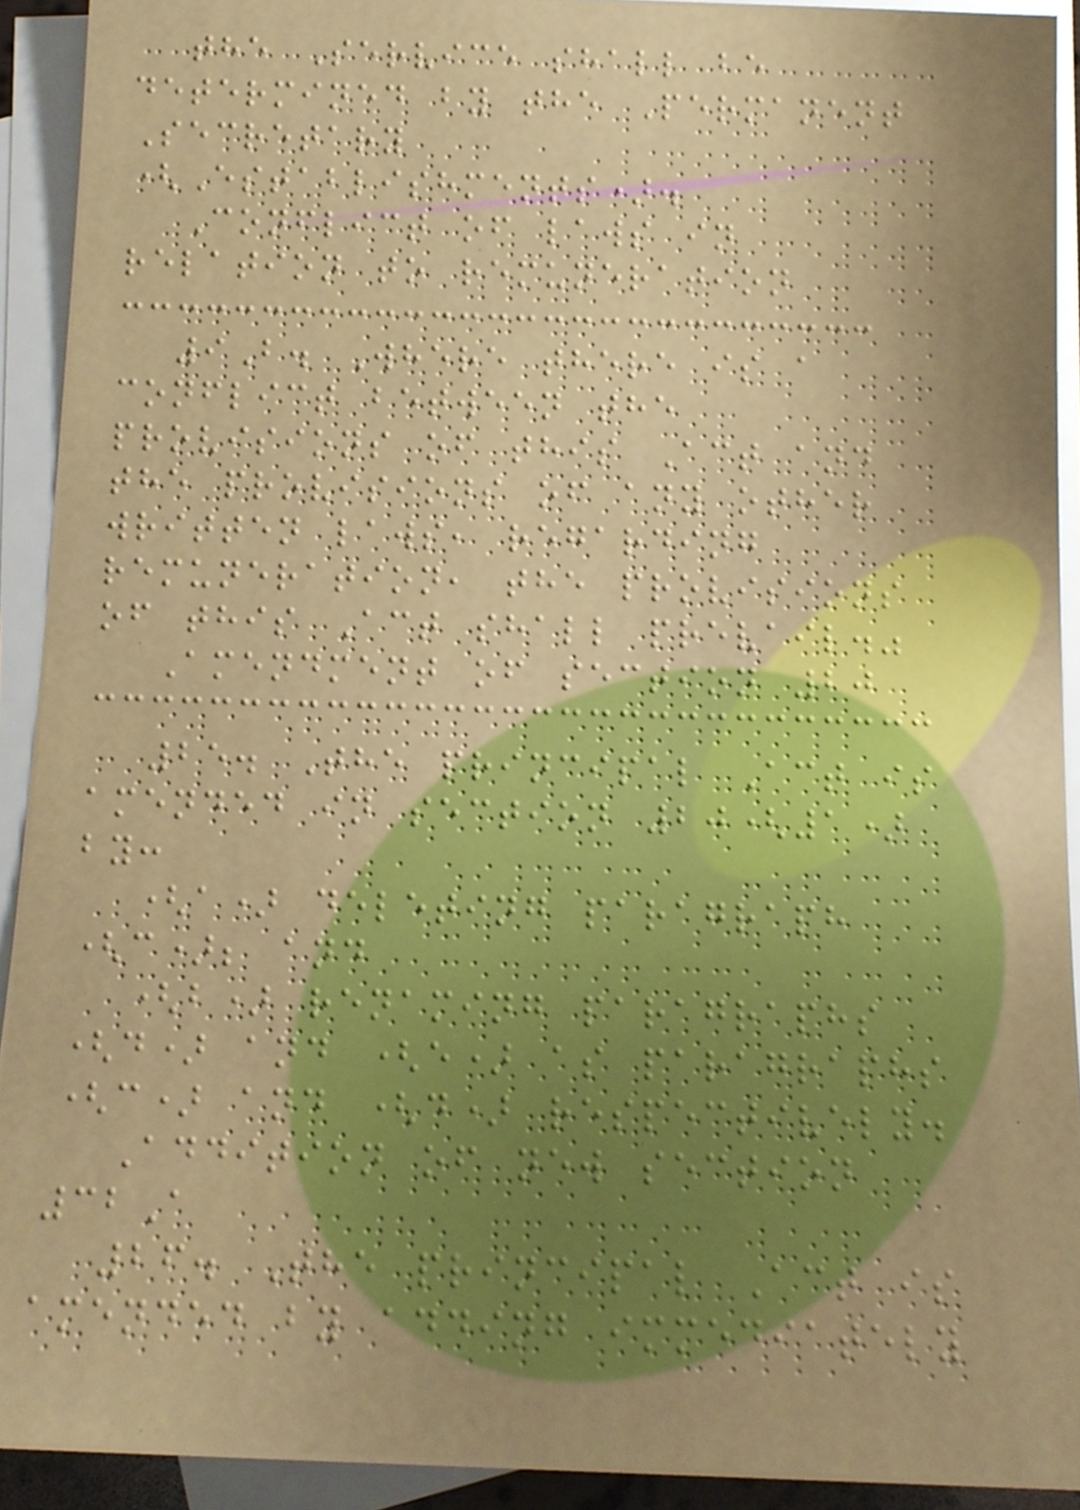the Service shall be
determined by the Permanent
Secretary
(Establishments).
Conflict of laws in
relation to remuneration
9B. Where there is a
conflict between the
provisions of this Act and
the provisions of any other
written laws, regarding
remuneration, the provisions
of this Act shall prevail."
Amendment of section 20
25. The principal Act is
amended in section 20(1)
by:
(a) deleting paragraph
(c); and
(b) renaming paragraphs
(d) and (e) as paragraphs
(c) and (d) respectively.
Addition of new section
32A
26. The principal Act is
amended by adding immediately
